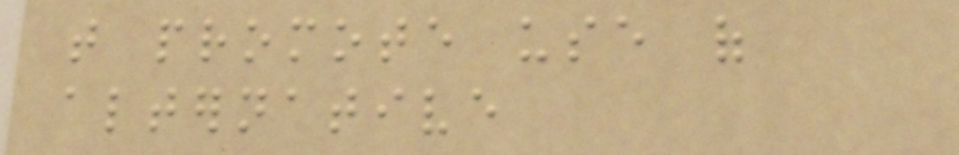that promote use of
alternative
